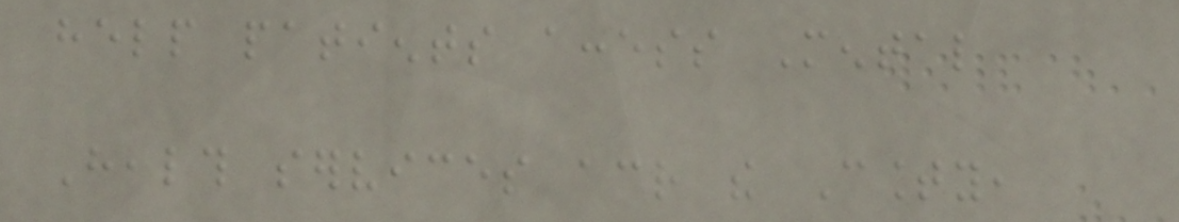help patients access Mental
Health services across the County,
